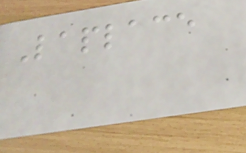Laplace
